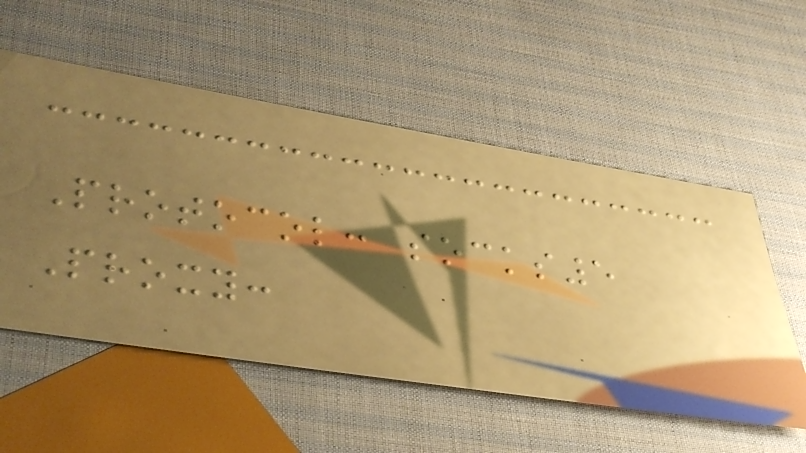Protocol: socks5
Proxy:
